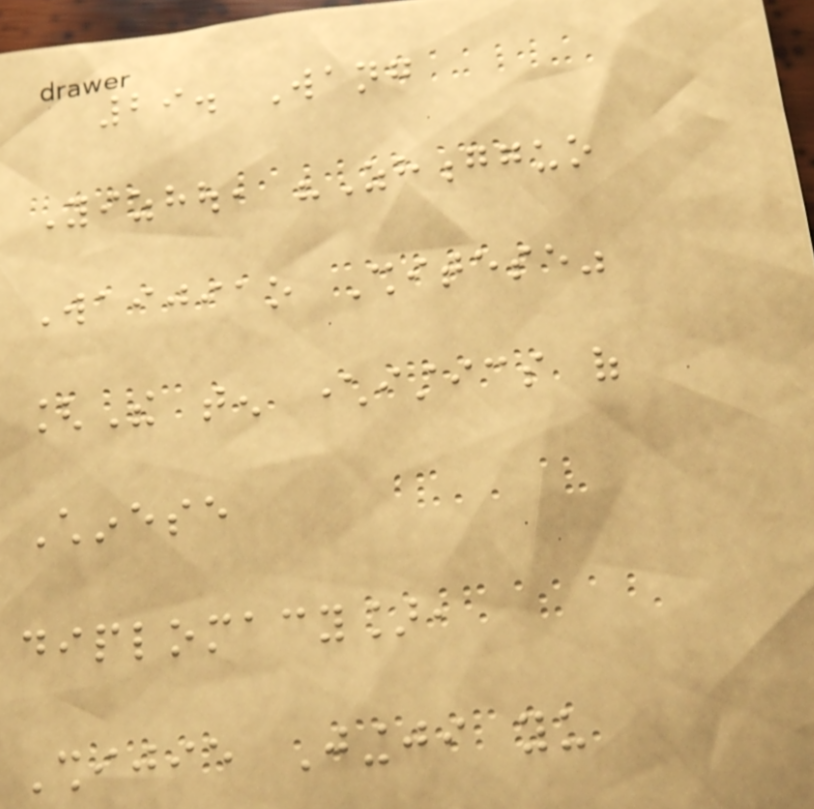29. Wang
Yizhou, "Zhongguo
Waijiao Shitese"
[The ten characteristics of
Chinese
diplomacy],
Shijie Jingji yu
